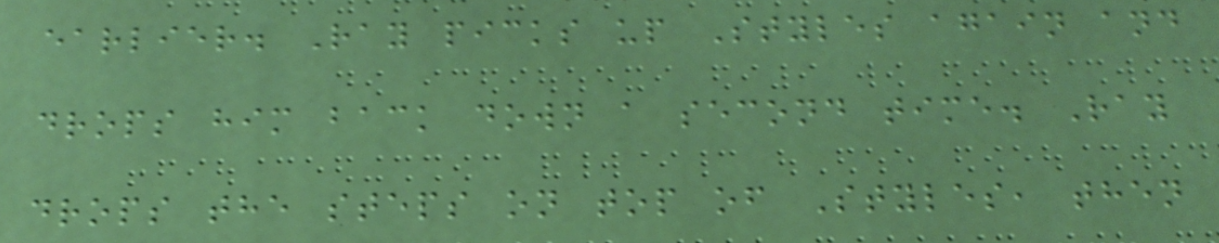earlier. Ray picks up Styles again and
drops him back down a second time. Ray
drops the steps on top of Styles, then
